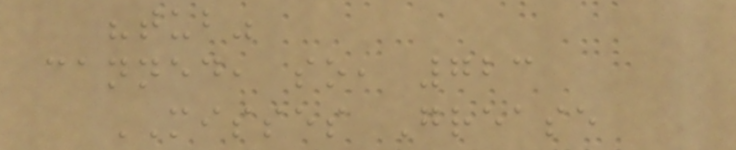"tub"
canned, so, 723
MISSES Grease
